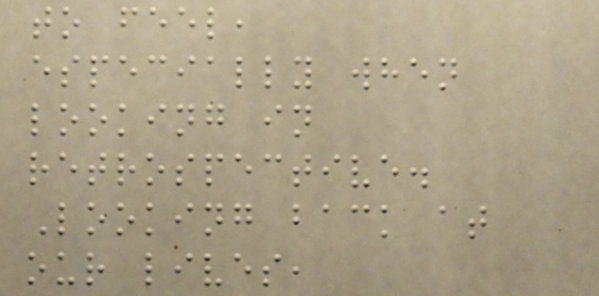to feel,
especially when
looking in
retrospective.
Looking back at
our lives,
